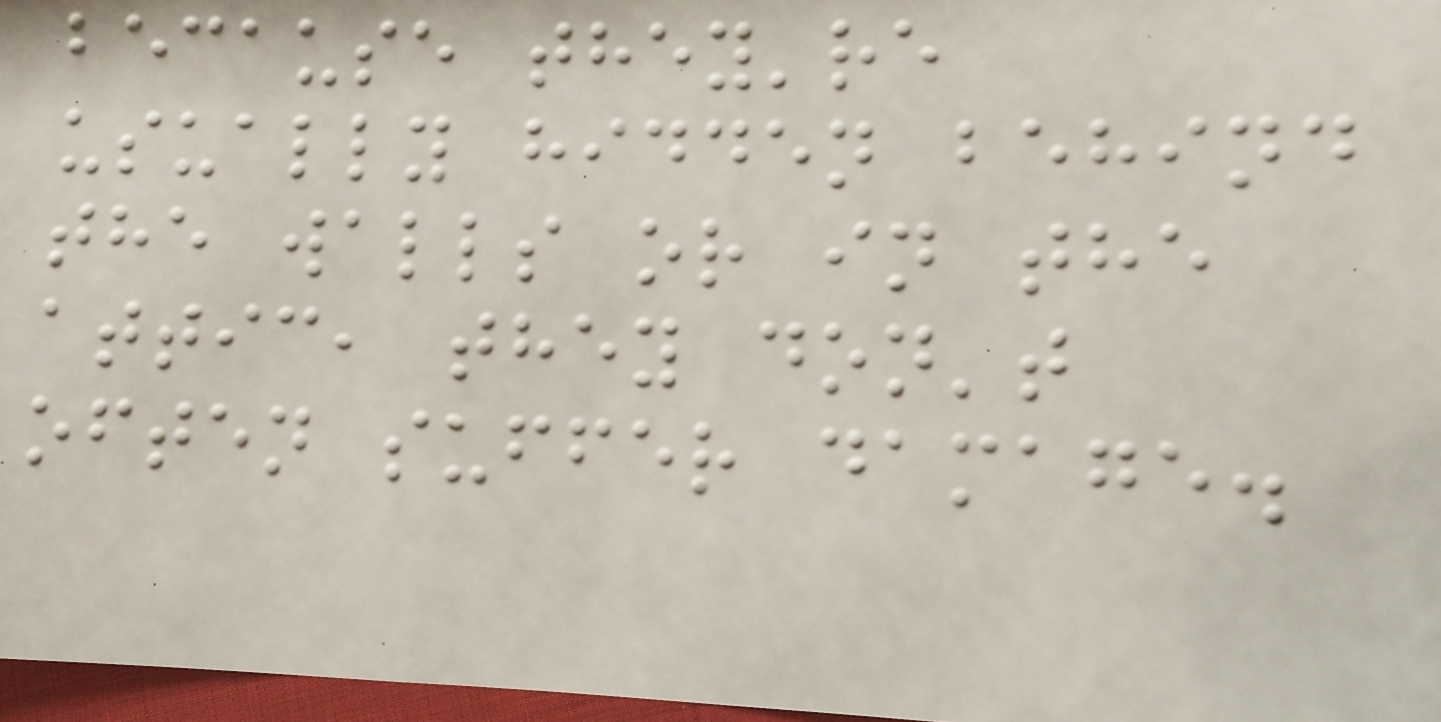because they're
usually hidden behind
the walls or in the
attic, they don't
often suffer damage.
